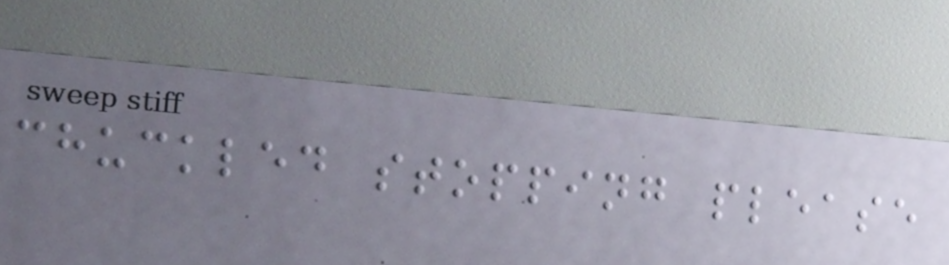chuckled stopping please
